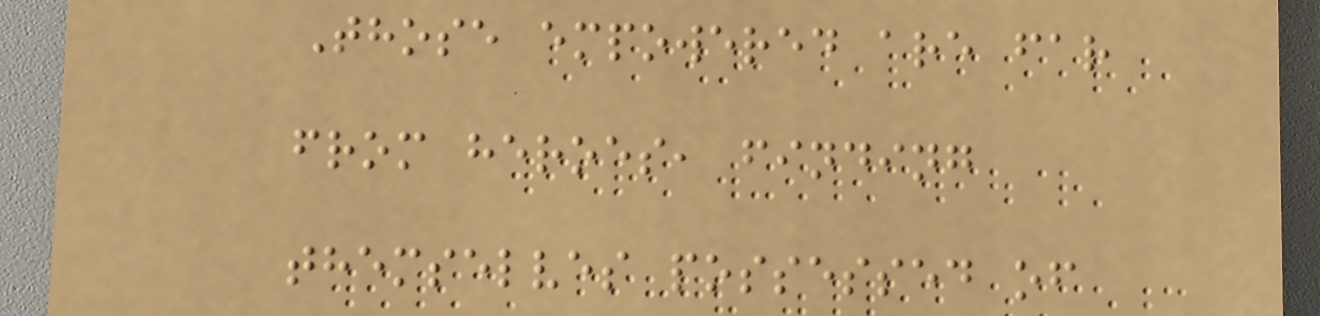Those empowered are far
from heroes, finding
themselves possessed of
